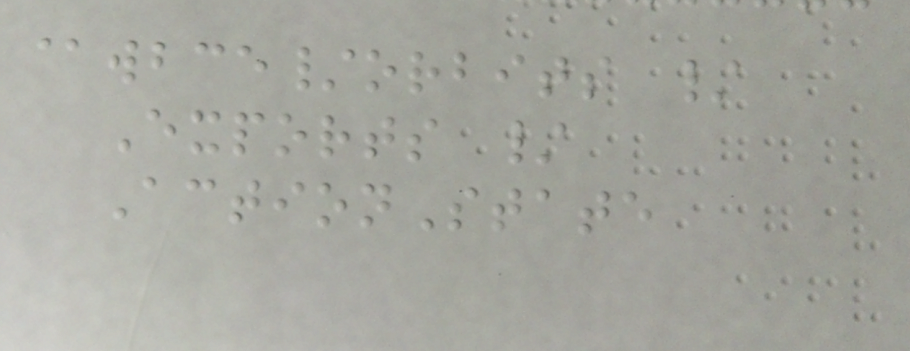@wbce/orbits /
Exports /
ActionState
